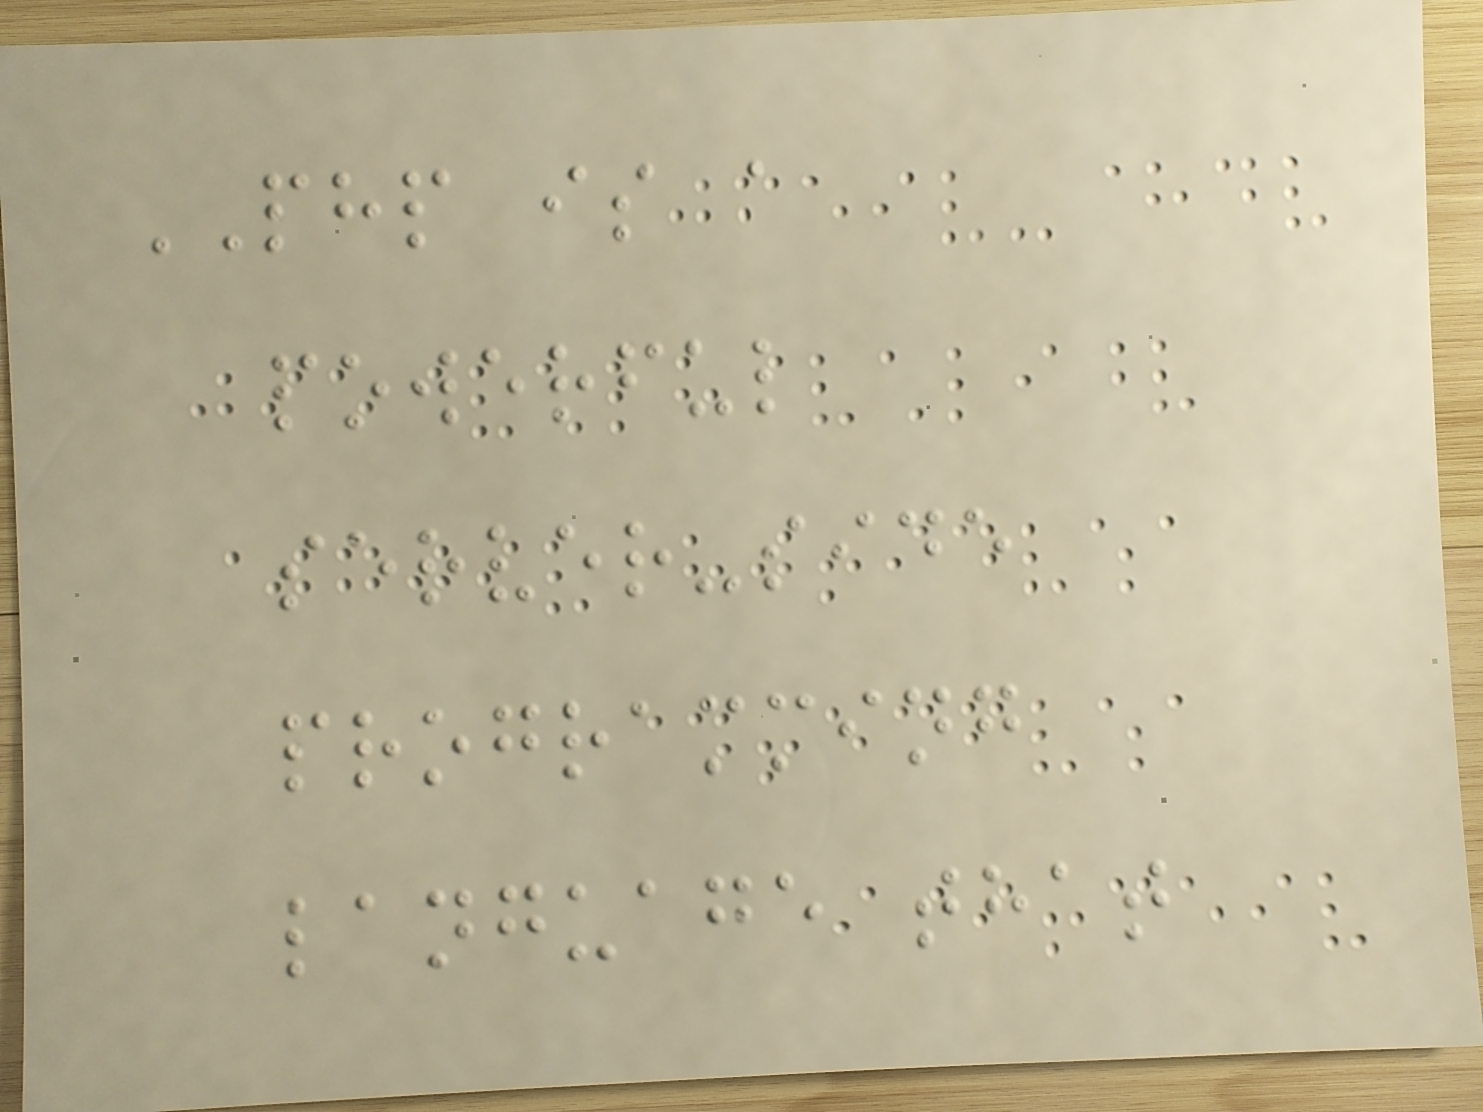PHP is a
powerful
server-side
programming
language that
